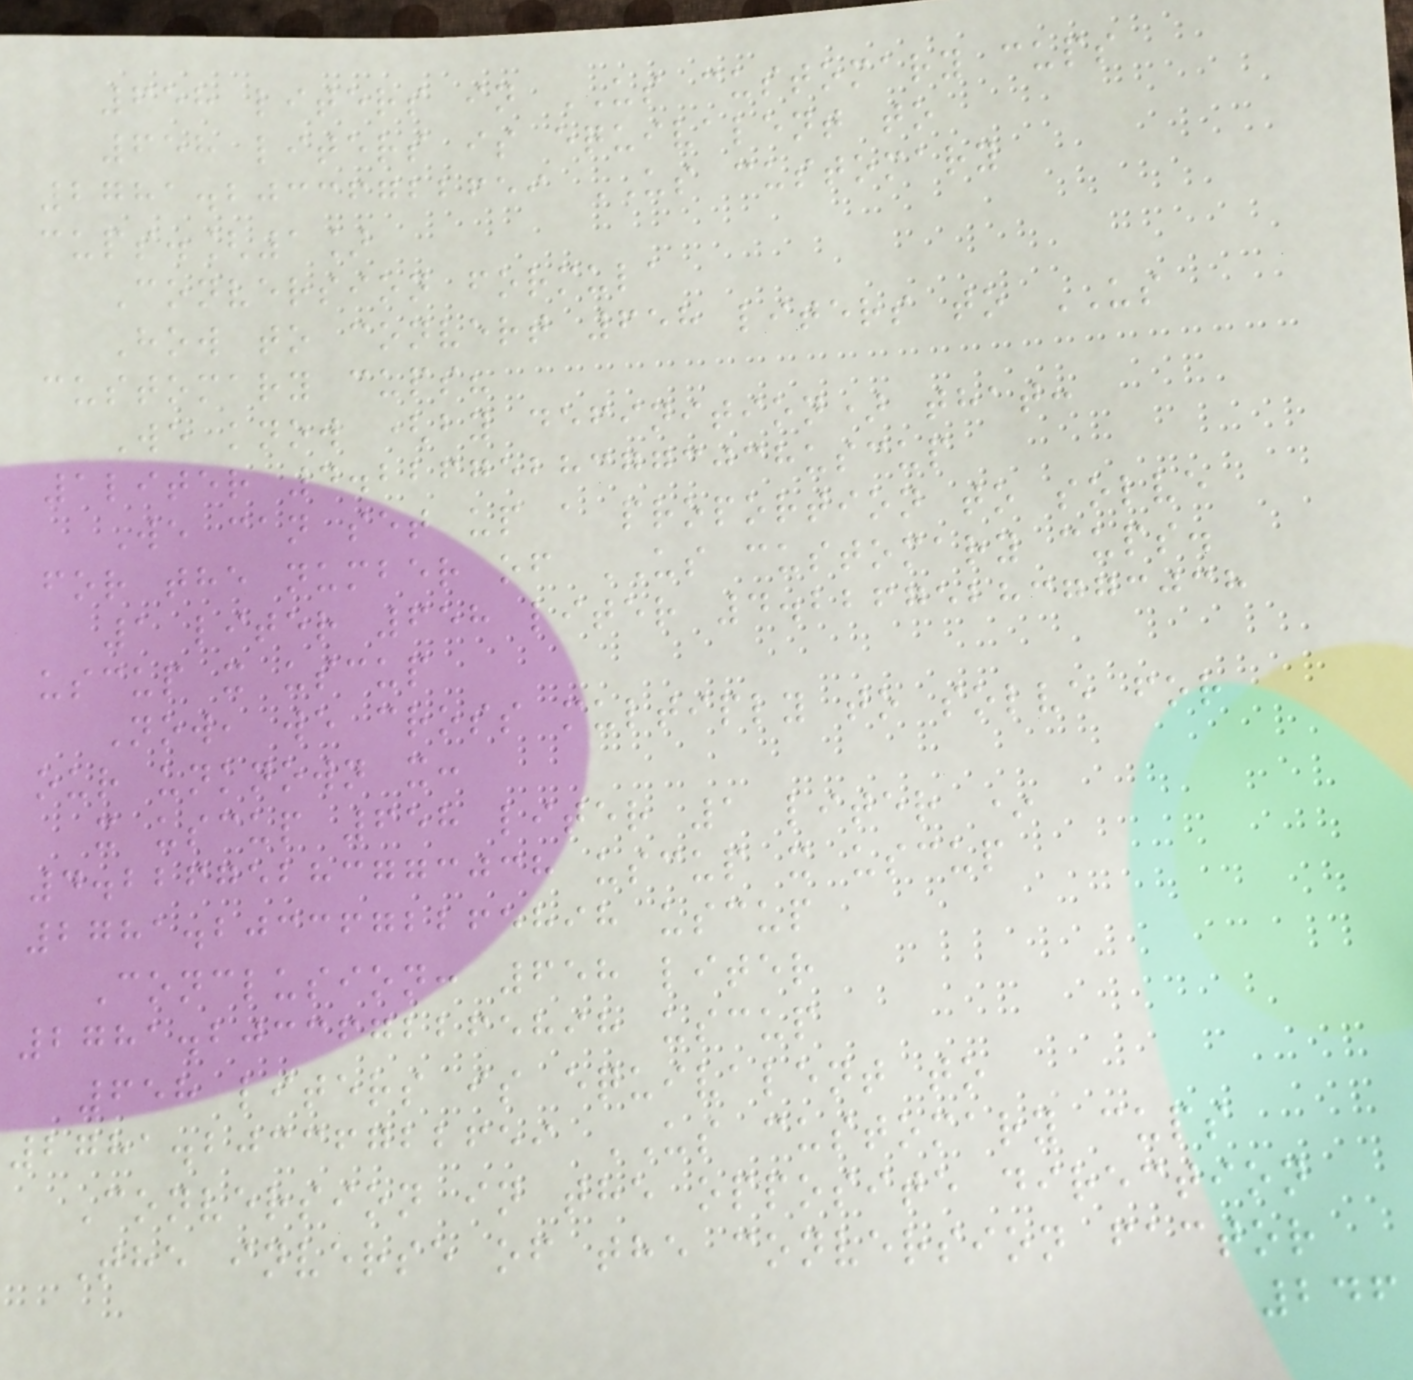658 liters in US customary cups
658 liters is equivalent to
2781.20336722659 US customary
cups.[1]
Conversion formula
How to convert 658 liters to US
customary cups?
We know (by definition) that:
1liter 4.22675283773038uscup
We can set up a proportion to solve
for the number of US customary cups.
1 liter 658 liter 4.22675283773038
uscup x uscup
Now, we cross multiply to solve for
our unknown x:
x uscup 658 liter 1 liter *
4.22675283773038 uscup x uscup
2781.2033672265898 uscup
Conclusion: 658 liter
2781.2033672265898 uscup
658 liters is equivalent to
2781.20336722659 US customary cups
Conversion in the opposite direction
The inverse of the conversion factor
246
